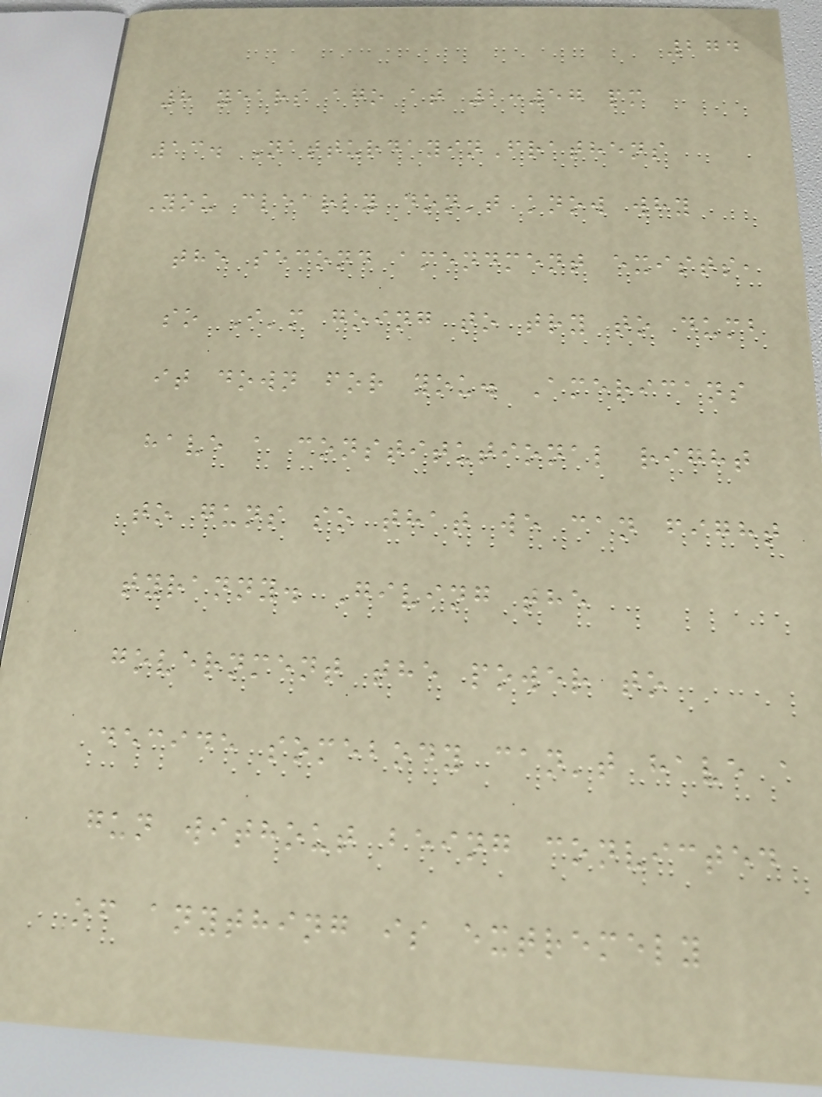274
8 years ago at 2:57 pm
13. NatturdayinFrathens
You clearly don't know why
the second amendment exists,
so I'm going to try to dumb
it down for you. Americans
have a constitutional right
to guns so that we can fight
tyranny. Giving the
government the power to
decide somebody can't have a
gun without being convicted
of anything is extremely
